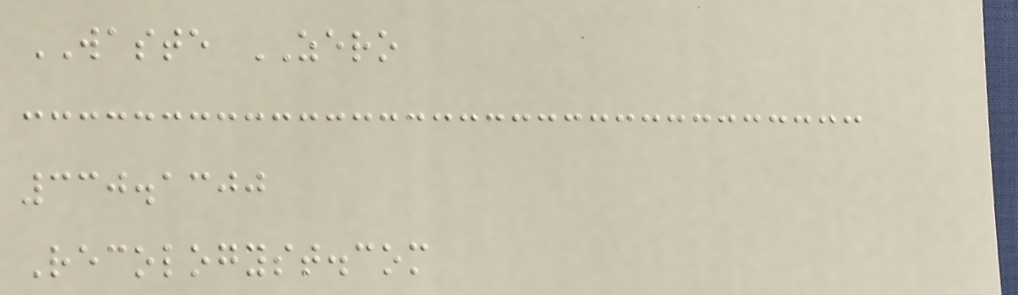WASTE ZERO
330.1300
Recologyst.com
